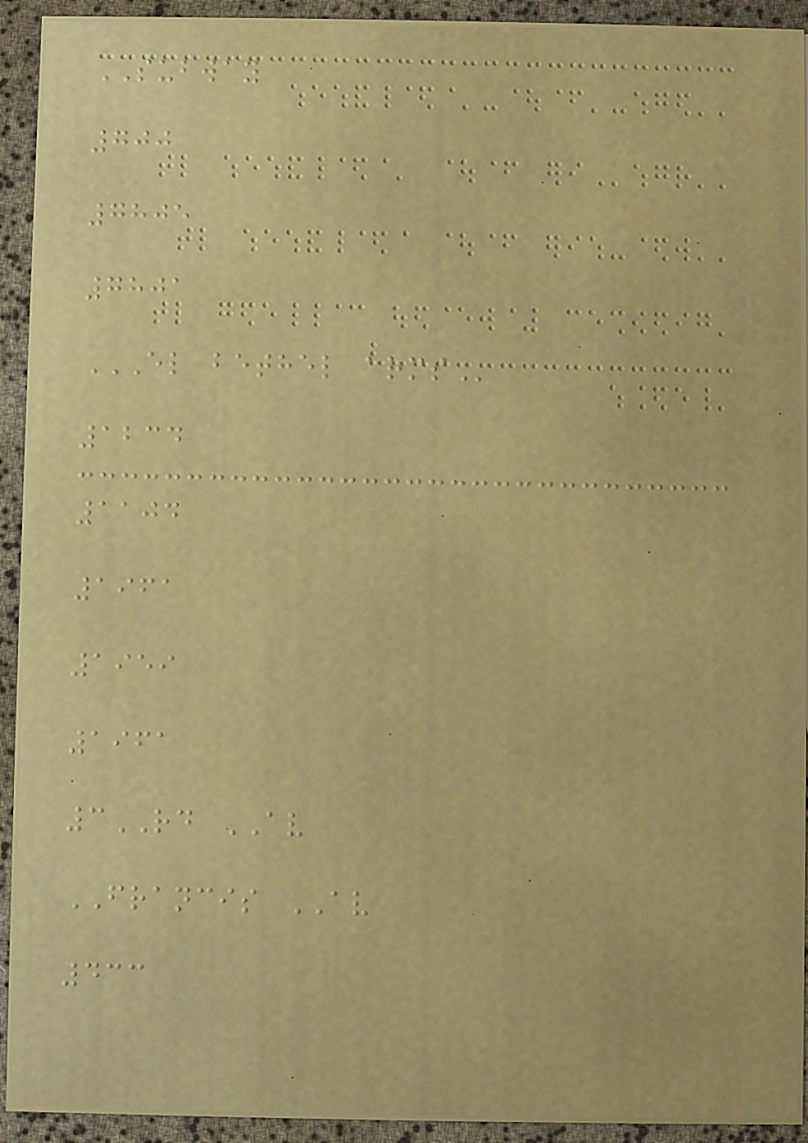SUBWAY
700
7805
7801
EL BETHEL ARMS
1234
1104
1961
1959
1961
3RD AV
FRANCIS AV
433
